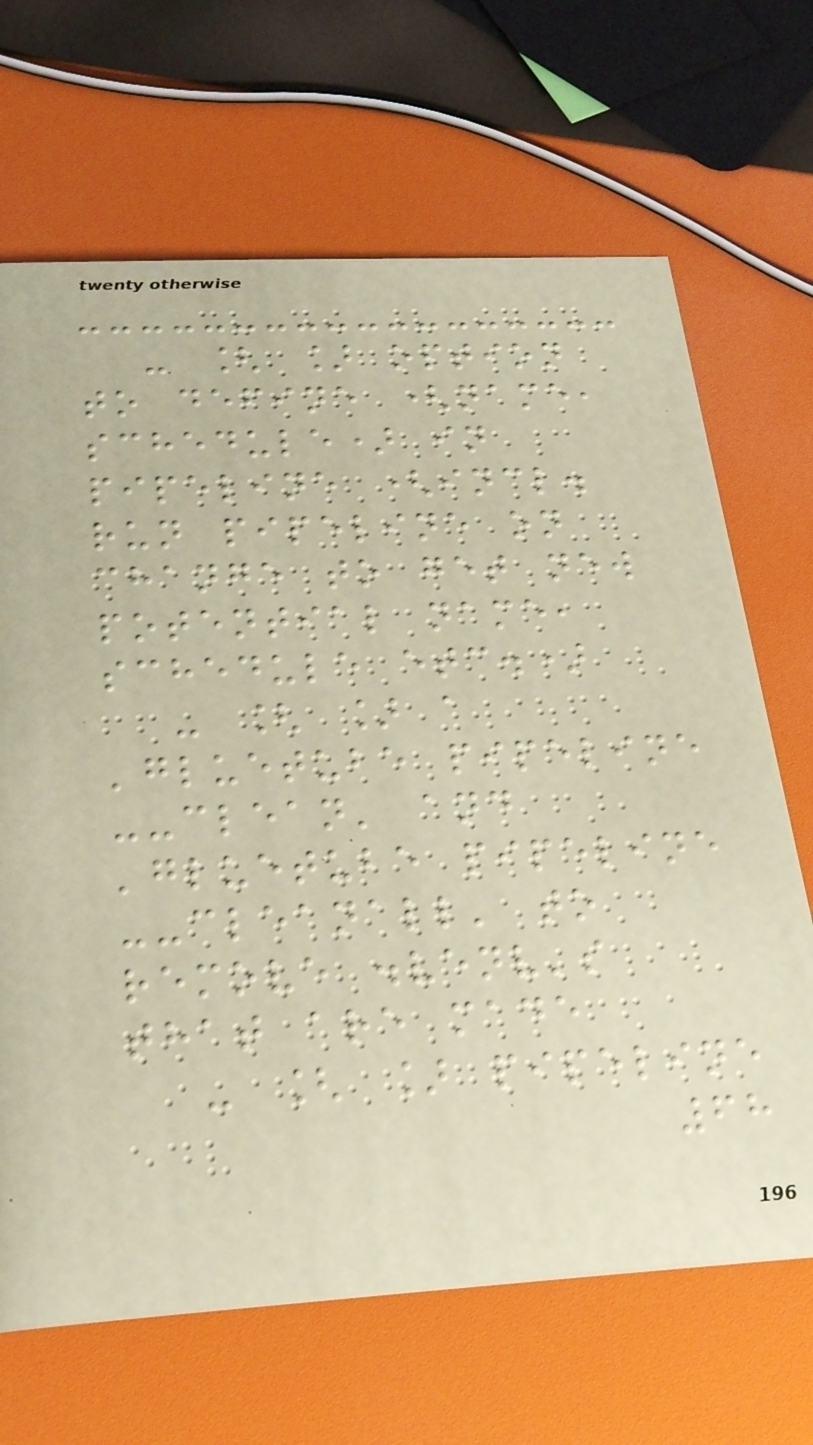- [ ] option
to define (name,
schedule) in
pipeline (incl.
run pipeline on
change to get new
potential name,
schedule etc.)
- [ ] a
'gluetube pipeline
--clean' and
'gluetube pipeline
--cleanall' to
remove .venv's
that are made
- [ ] pipeline
68
